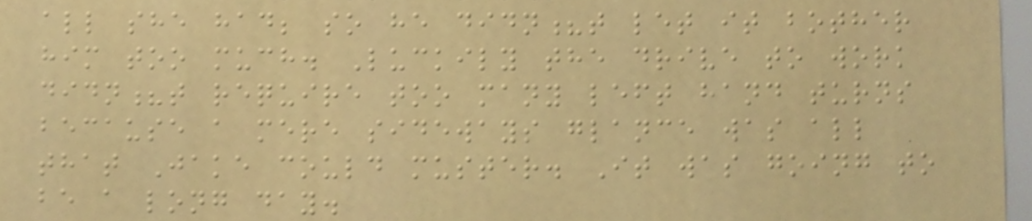all she had; so he didn?t let it bother
him too much. Luckily the drive to work
didn?t require too many left hand turns
because a mere sideways glance was all
that Jake could muster. It was going to
be a long day.
